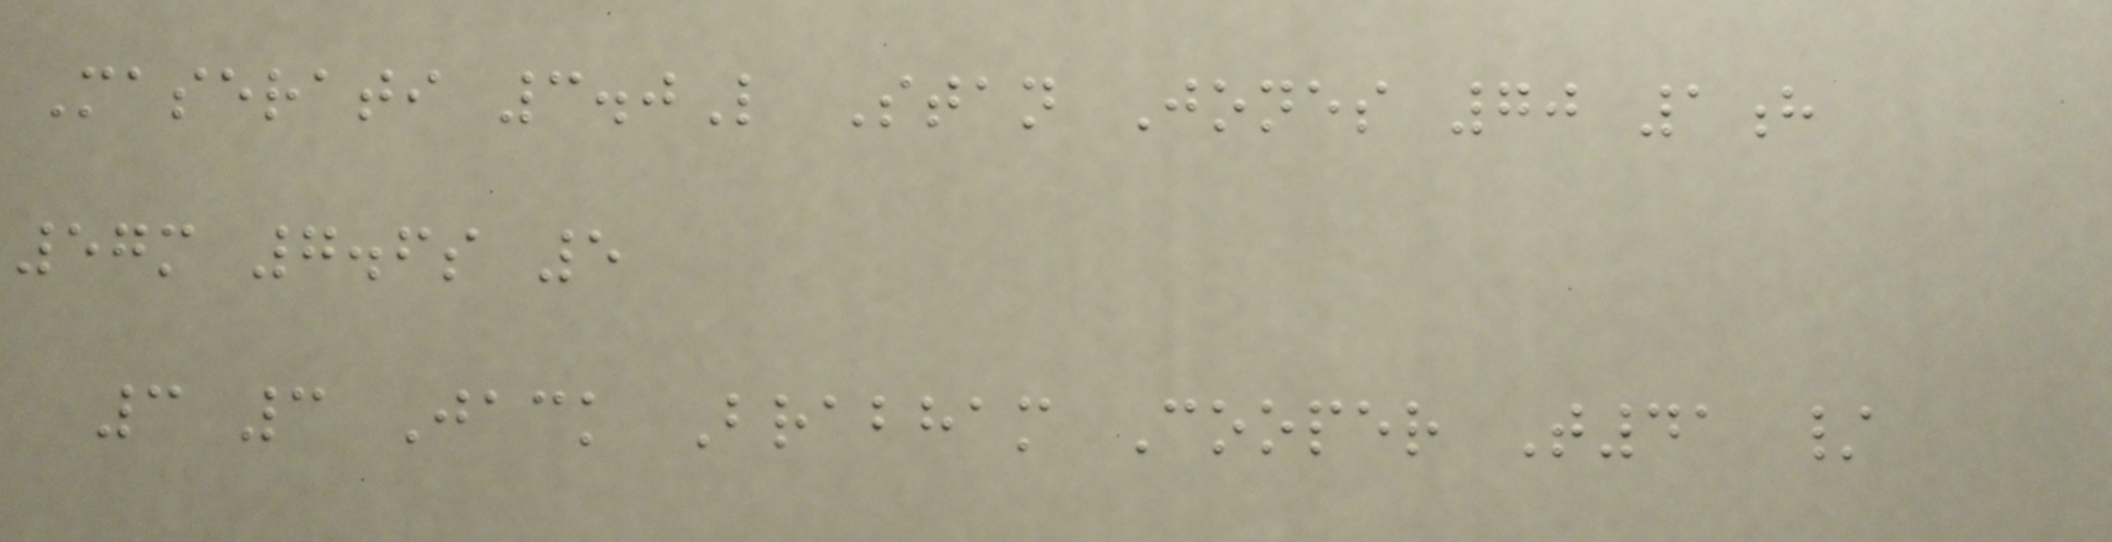Maserati 3.0L Stan Jones 70 1h
57m 7.6s 5
3 3 Jack Brabham Cooper T41 /
